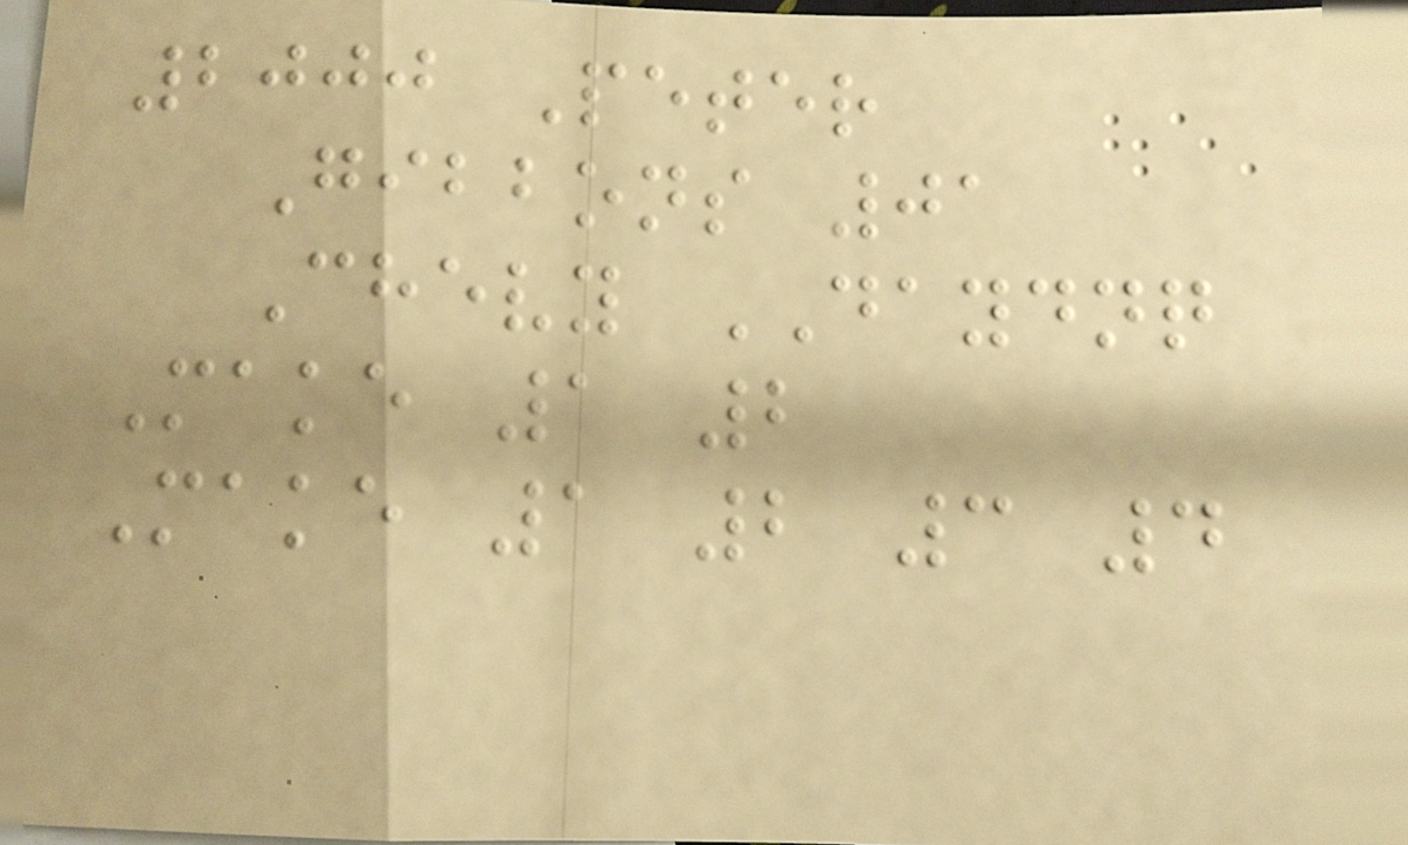2000 Peter
Gibbons 01
Chevy DAYDNQ
Make 1 2
Make 1 2 3 4
